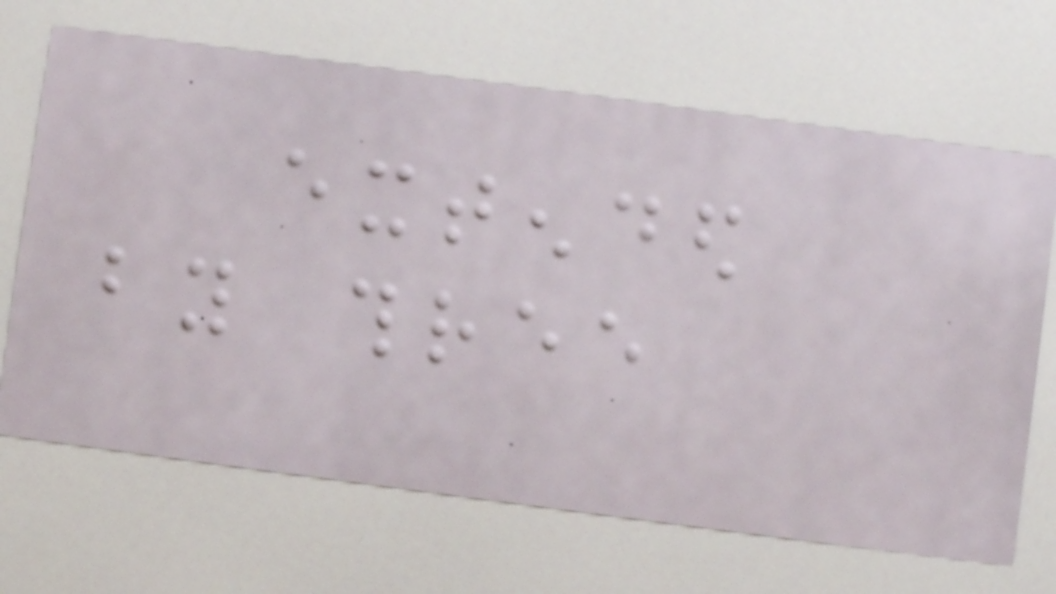extended
by three
